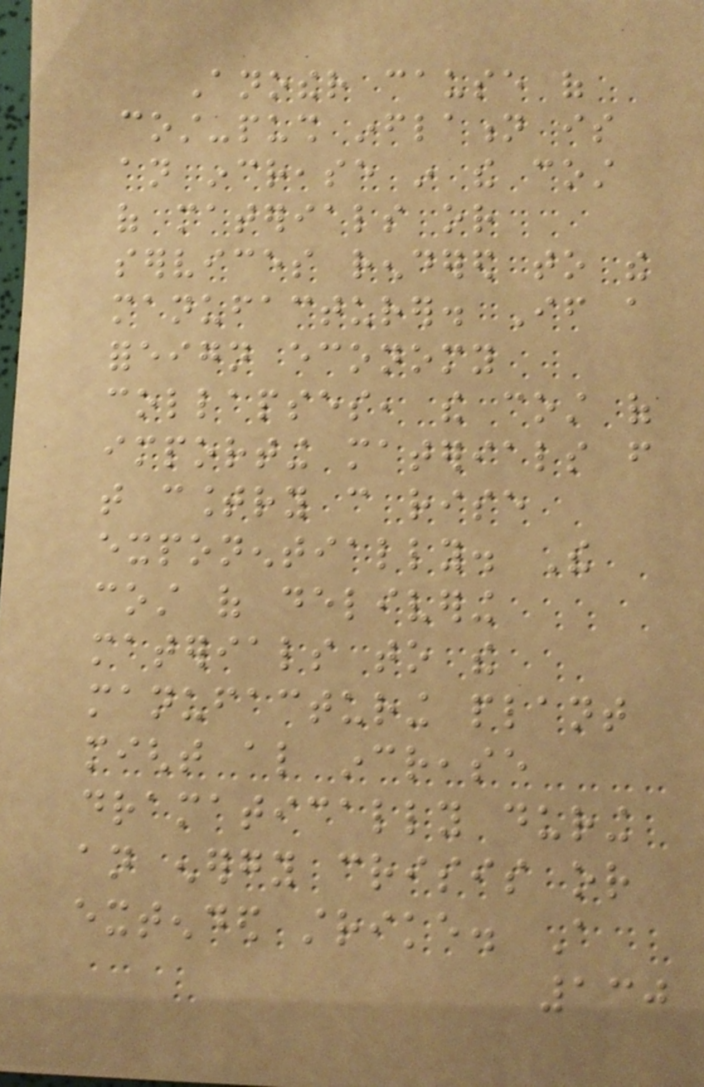Another cause of
cost-push inflation is
an increase in the cost
of materials or
services rendered to the
manufacturer. If a
foreign economy
collapses, the cost of
importing materials from
that country can rise
exponentially. The
cost of delivering
materials to the
manufacturing plant
might also increase
dramatically during
an energy crisis or
extended strike. A
130
